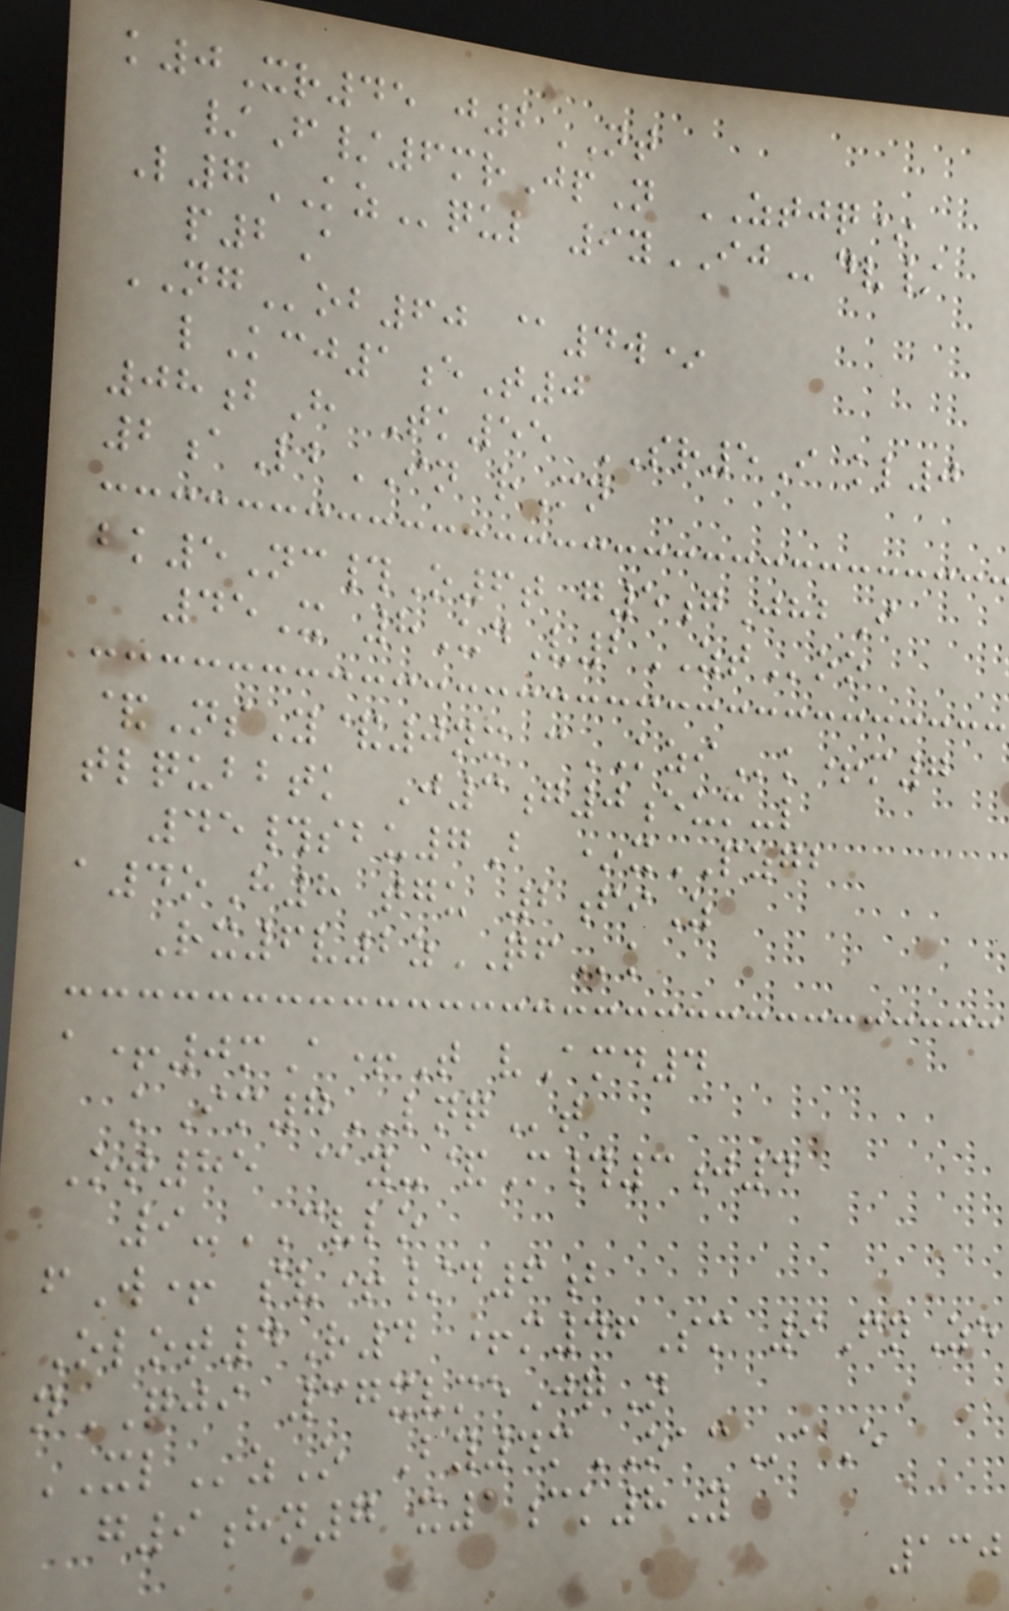k0Xr45 j2NT
/F/6mrJpN ZTJQ*
L7KZqul 9yIJdv/
p2A
NGob60 @4w*
lKcj1eT0
08bH Tk55 SR5I kl0
2aLbIN rMn
bk5Nc#O6t g5gJhbI
45X 8UdV2ZToo
&NsY&0nx cKZIk+m7
tlqubbtk J3g0eum-l
45#sbu7B *xPZGB
a4oH8 tgu 2fiZ
Rx6v2zQFk
a+0mA+T vAmd4
kIm7LNQt
Ot85 @y-&M#3j4
9-CVLO
fW+ sv+/d6b
Olot4R4 +m46Sm 9FnZe
nQJI 37xvmeJqN
XLzO By4mOACaE
g9hn7 x1ck8Y
130
